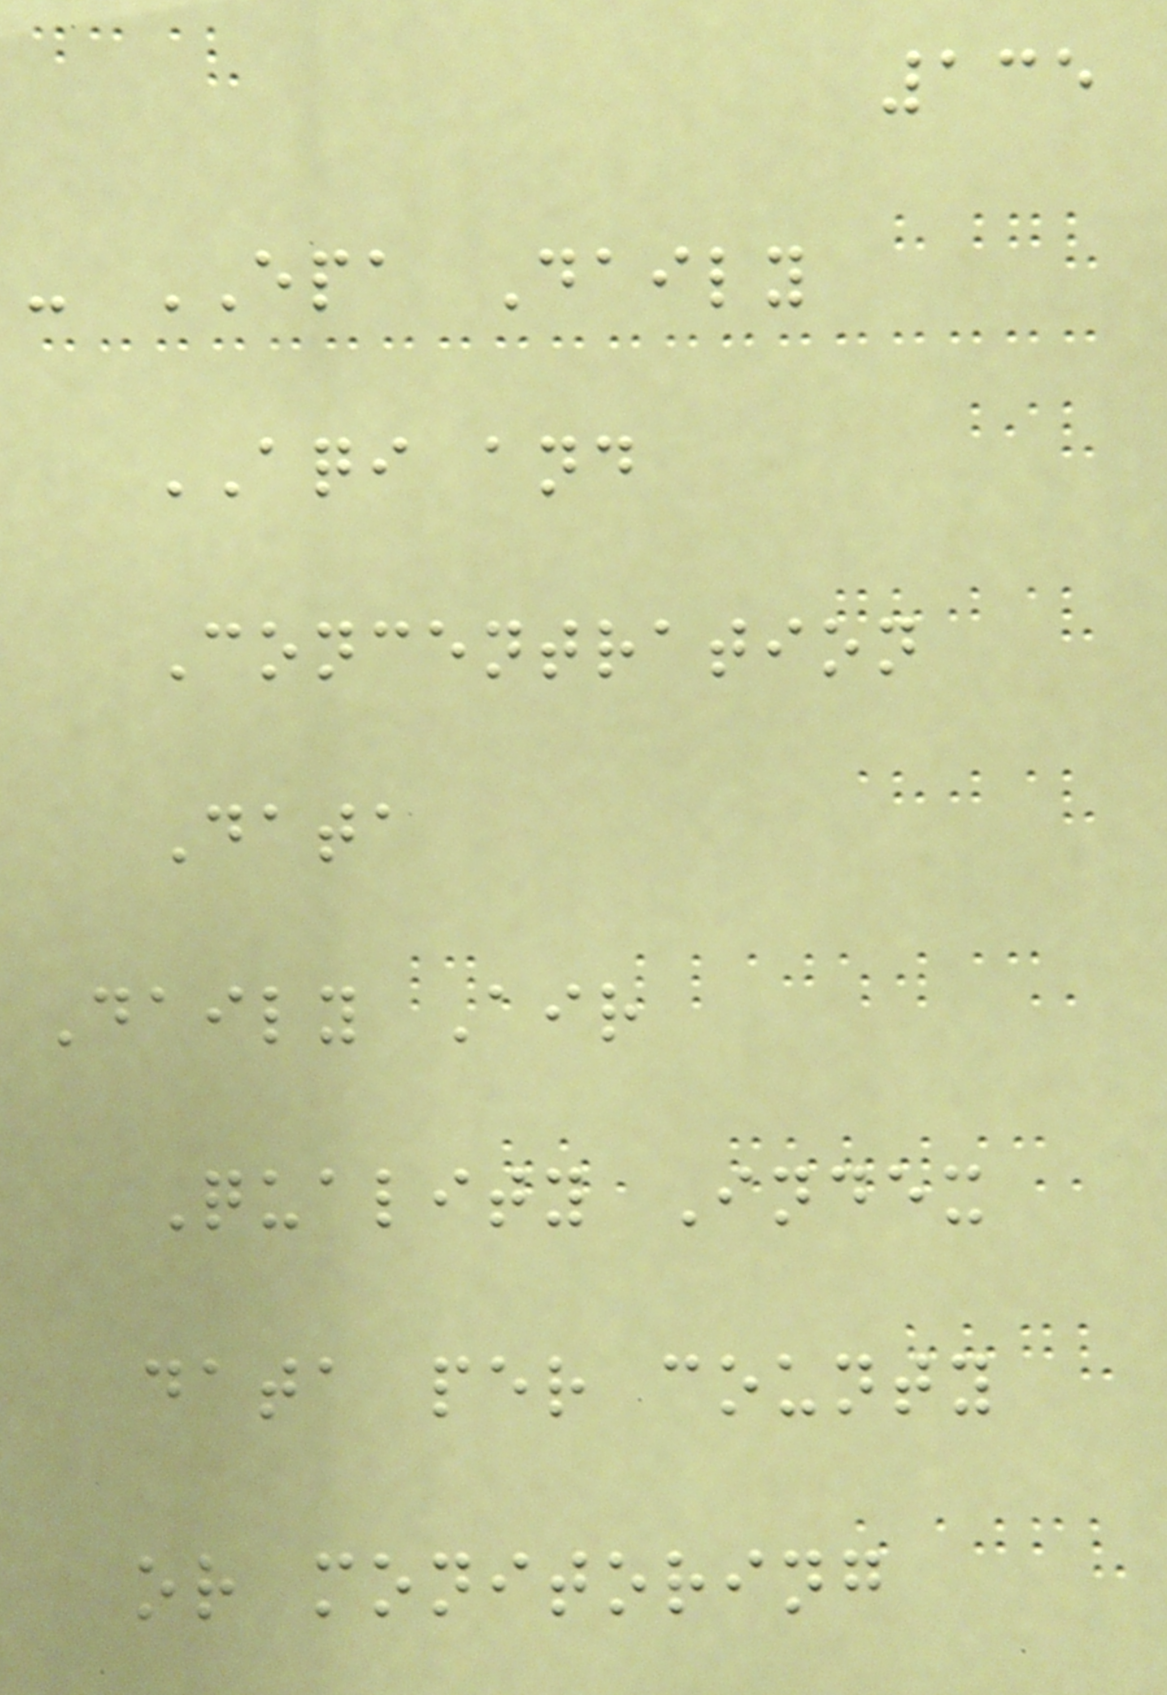135
- EPA Daily
AQI and
Concentration
Data
Daily Air
Quality Index
data per county
or monitoring
